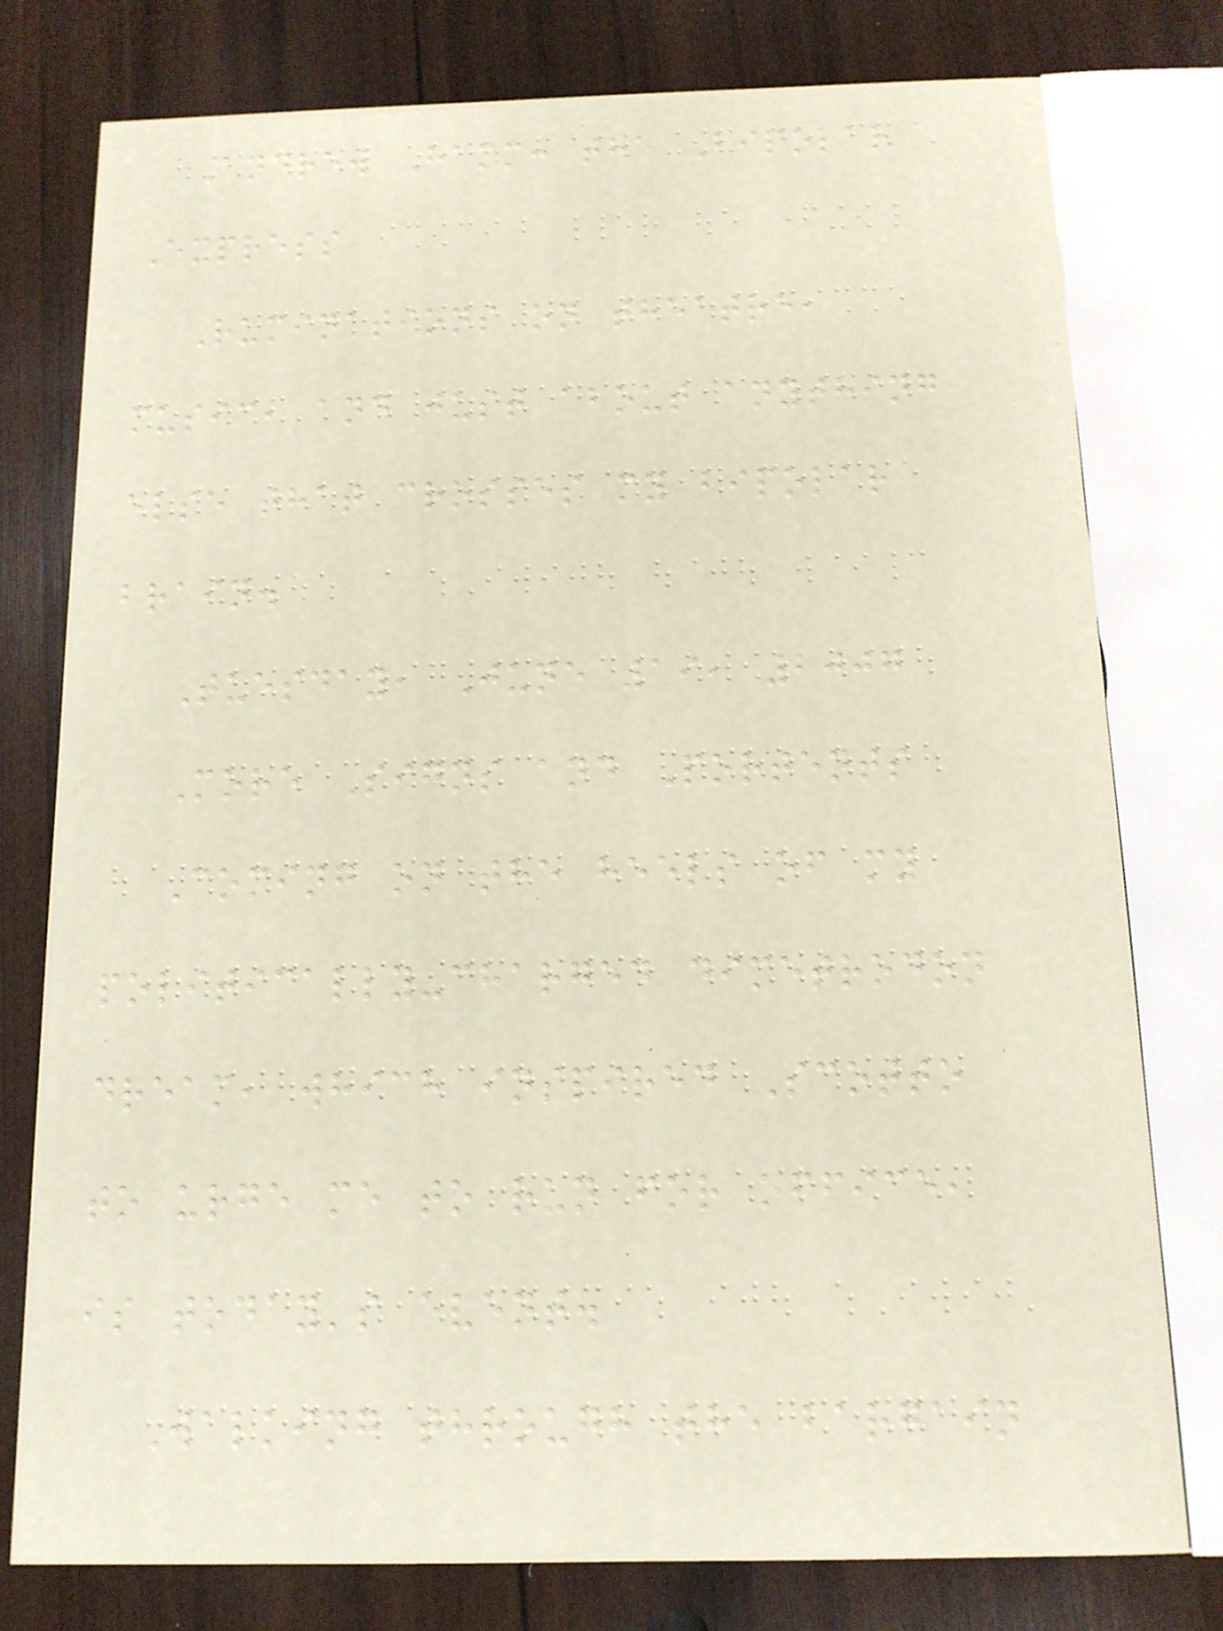Andrew Hamm: the Bipolar
Express
Ruminations on theatre,
music, and just about anything
else that crosses my bipolar
brain.
Tuesday, June 19, 2007
More Signs and Portents
Coming on the heels of my
politically-charged dimetrodon
dream, which inspired Scotto
to urge me to run for office,
is today's event.
Walking through the bargain
